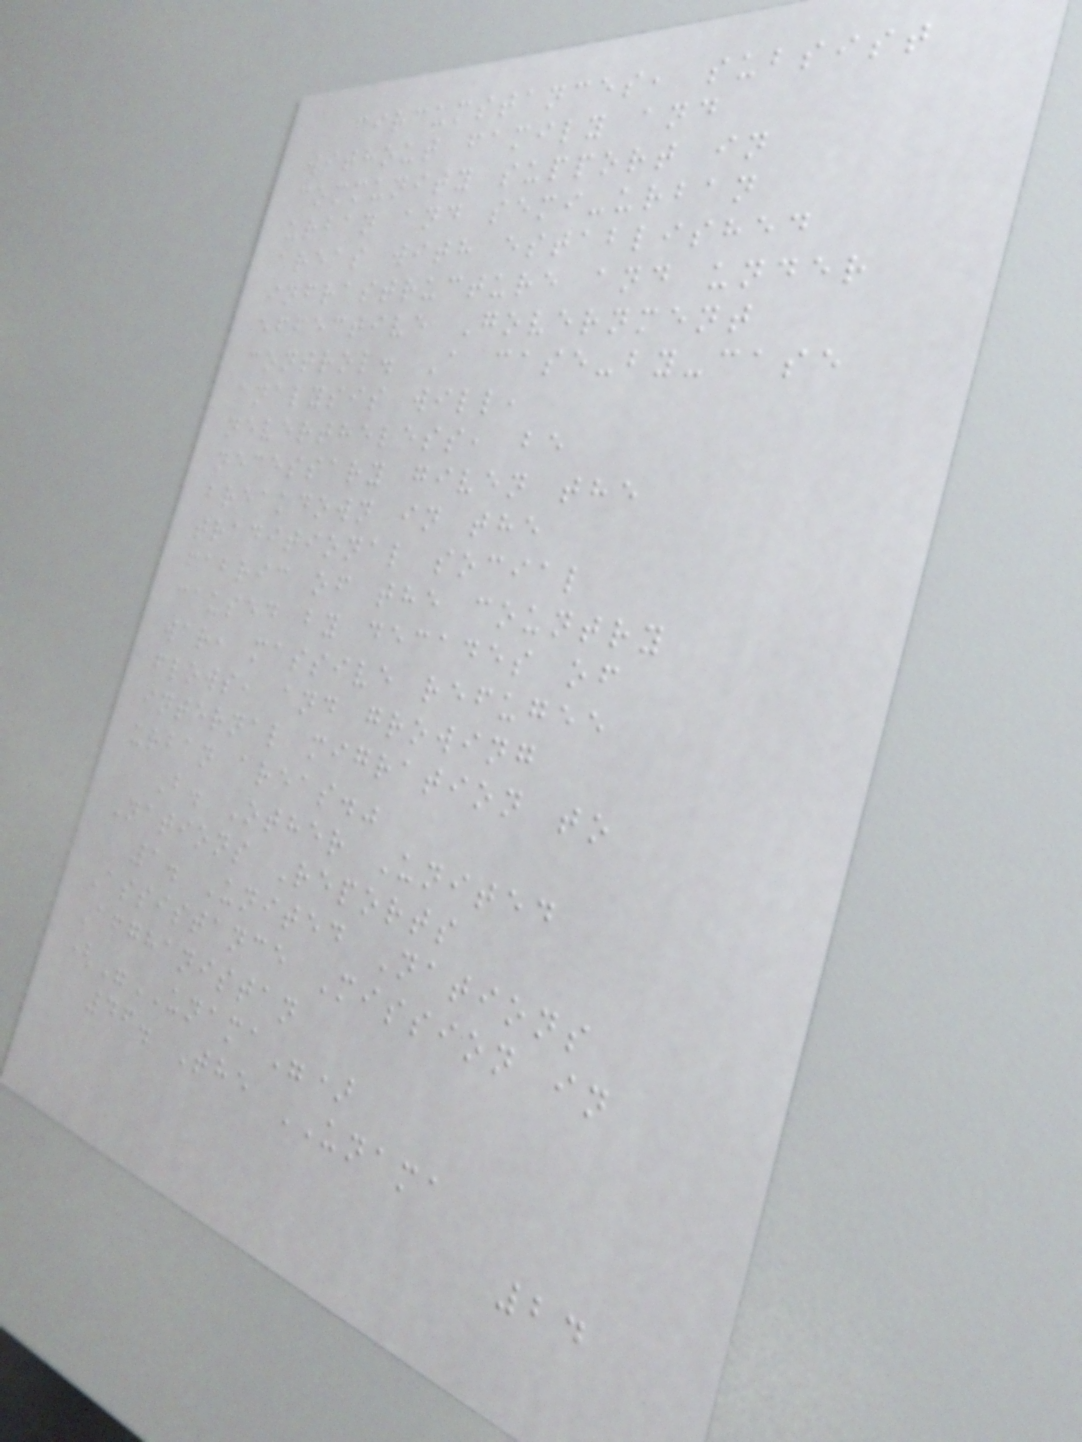circumstances, subsist
without family and
community support in
urban and semi-urban
areas with established
infrastructure and under
effective Government
control. A case-by-case
analysis will,
nevertheless, be
necessary given the
breakdown in the
traditional social
fabric of the country
caused by decades of
war, massive refugee
flows, and growing
internal migration to
urban areas."
B. Other United
Nations Reports
1. United Nations
Assistance Mission in
Afghanistan
("UNAMA")
46. The UNAMA
24
